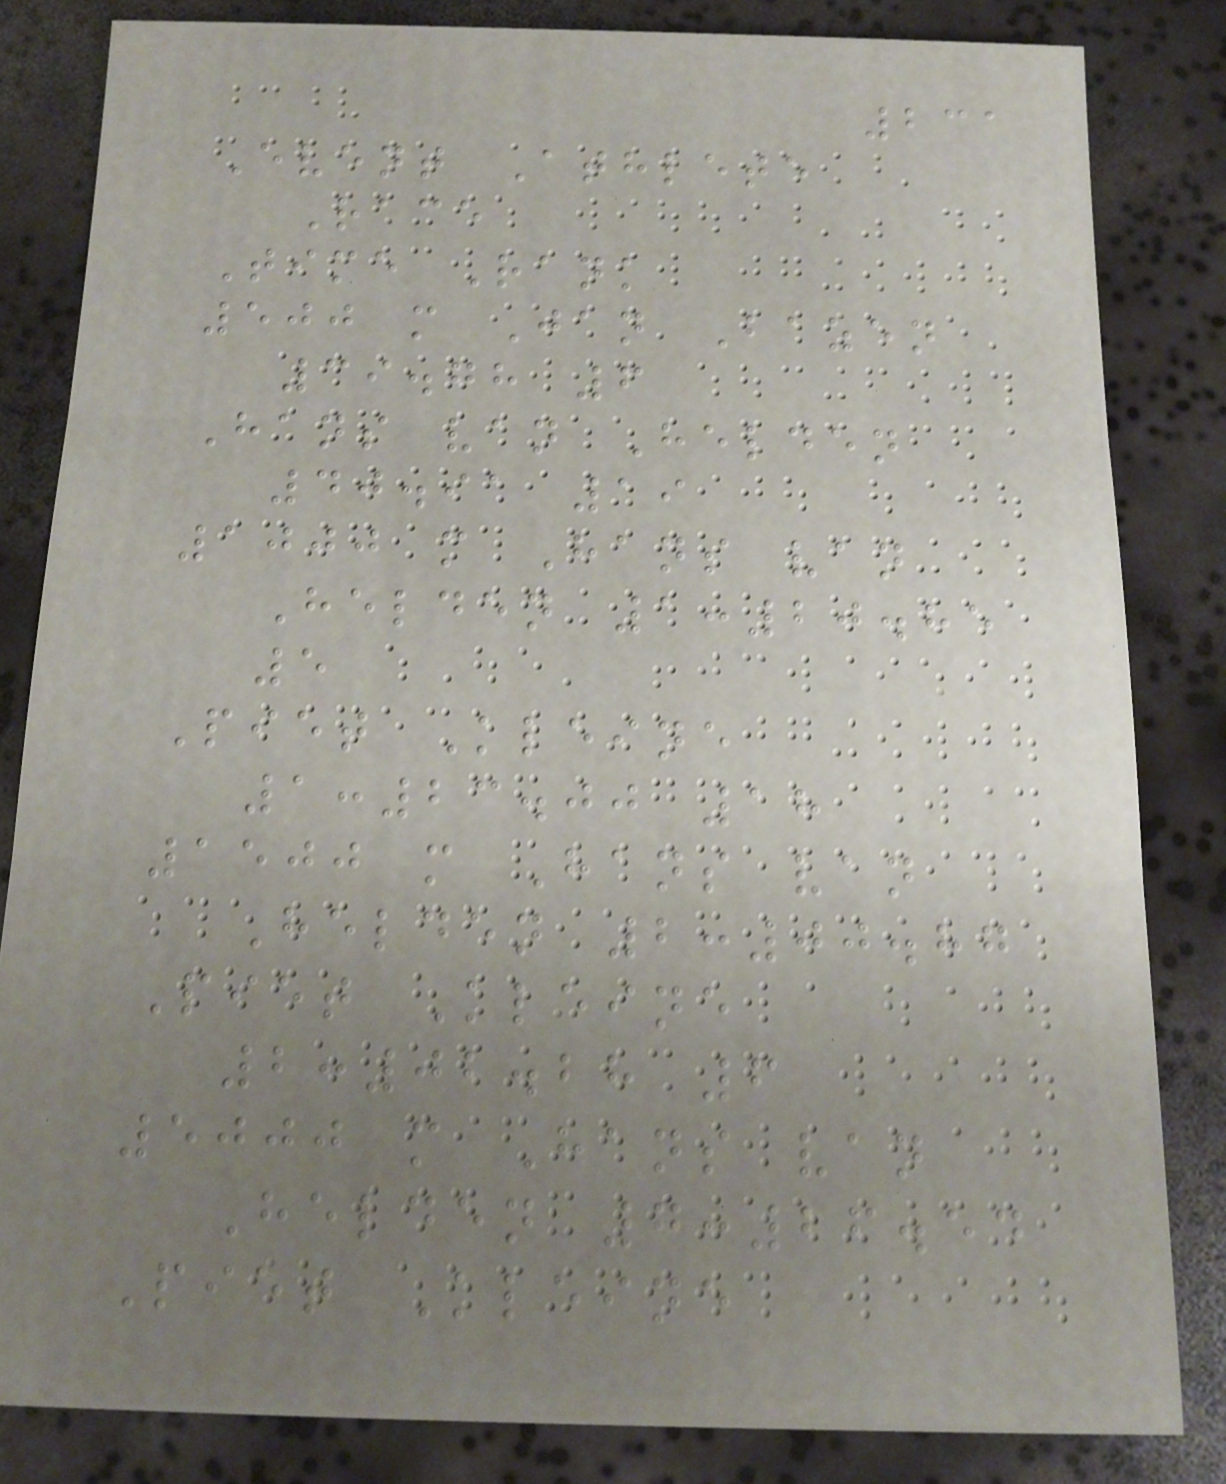231
Event Athlete
Race
Time Rank
500 m Jan Bazen
39.78 6
Hans van Helden
40.91 19
1000 m Hans van
Helden 1:20.85
5
Piet Kleine
1:23.00 18
1500 m Hans van
Helden 2:00.87
Piet Kleine
2:02.28 6
5000 m Hans van
Helden 7:26.54
Piet Kleine
